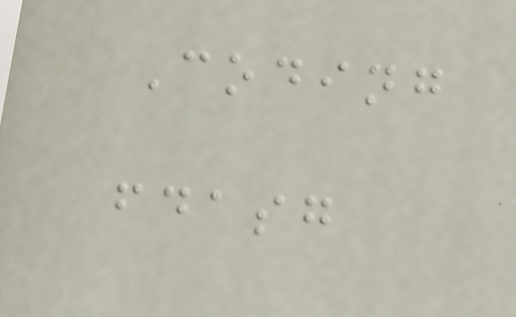Coding
fdasg
